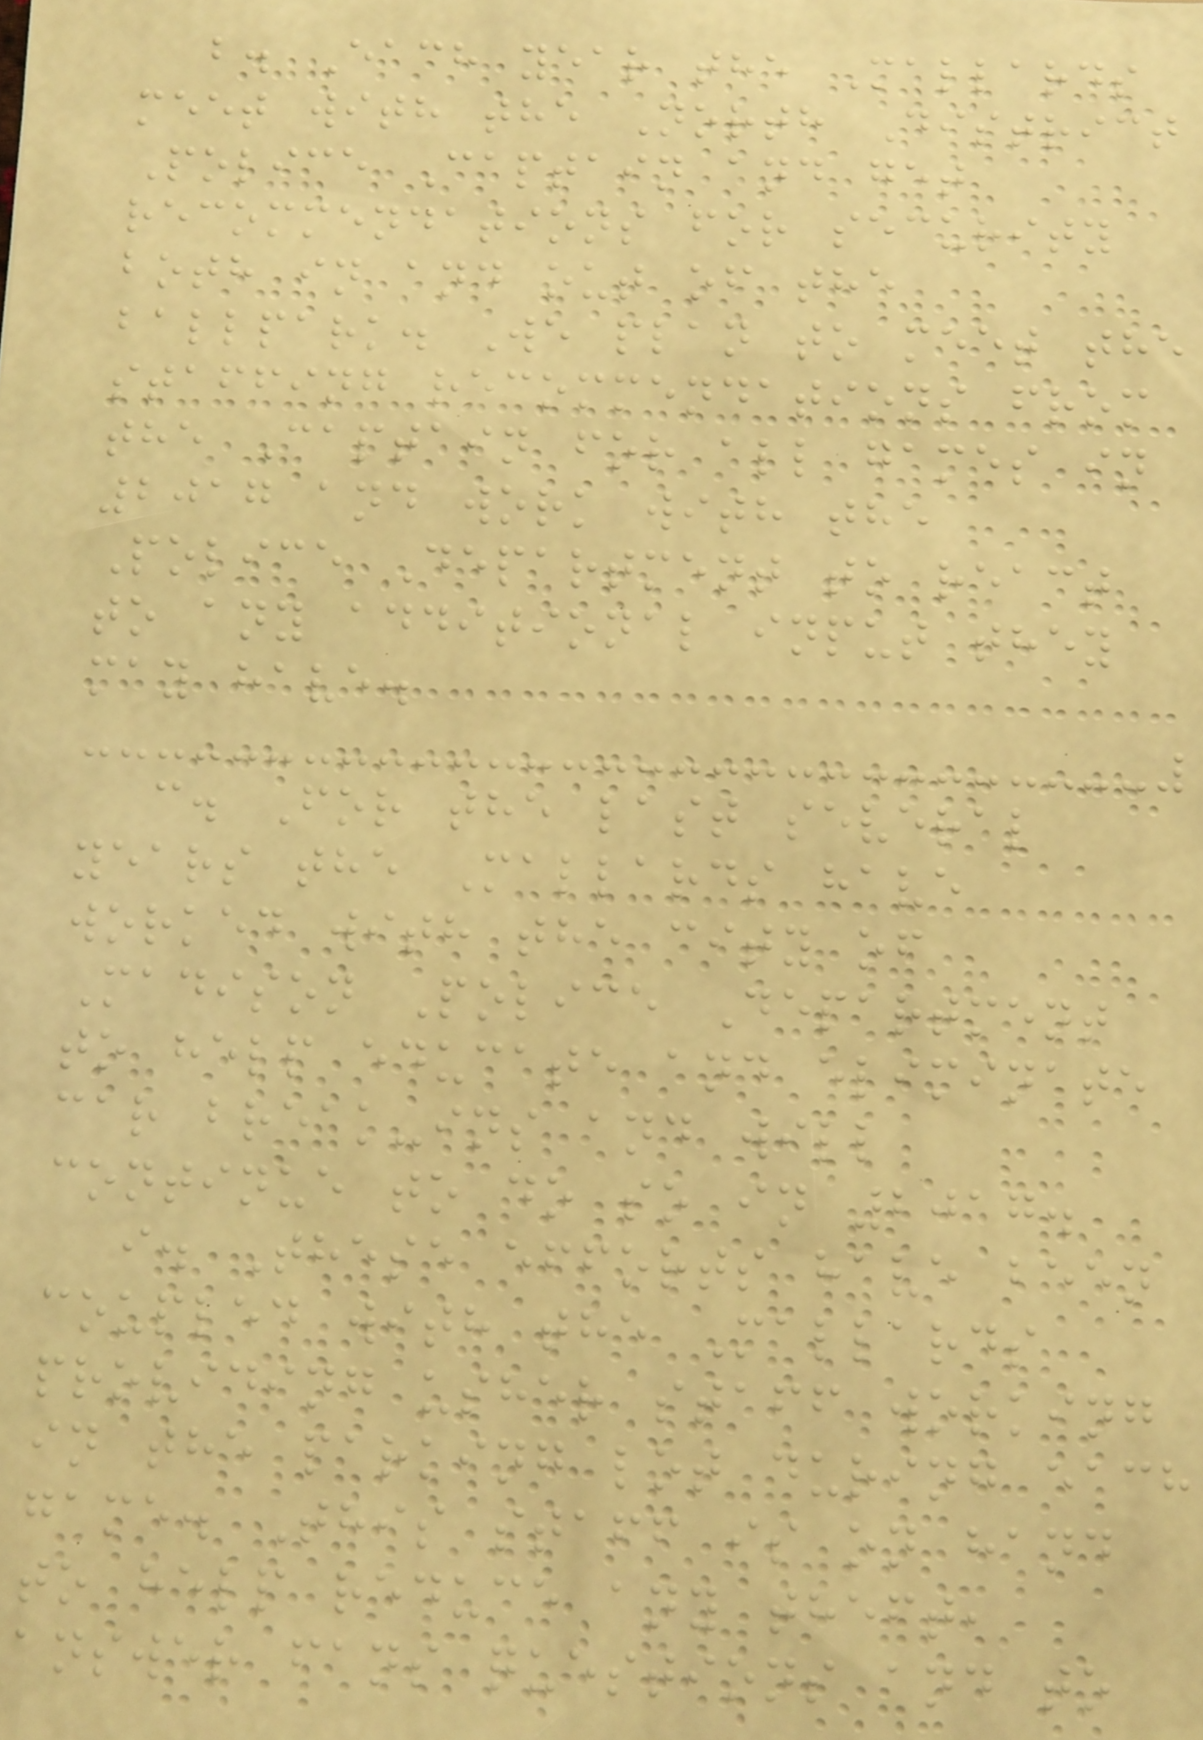b. Each year the Mallards
meet with the North District
Police Captain and get
recommendations for security
both in and out of the
ballpark. We plan to meet the
staffing recommendations from
the Captain for all games in
2017 and work with the
Police Department to react
to any additional input they
may have.
c. For the last several
years the Mallards have
worked with the city of
Madison Police Department
to help educate and eliminate
car break-ins and will
continue to do so in 2017.
i. These efforts have been
coupled with the Mallards
providing usher staff working
in the parking lot during each
game. This staff is on hand
to help reduce any theft,
answer fans questions and to
